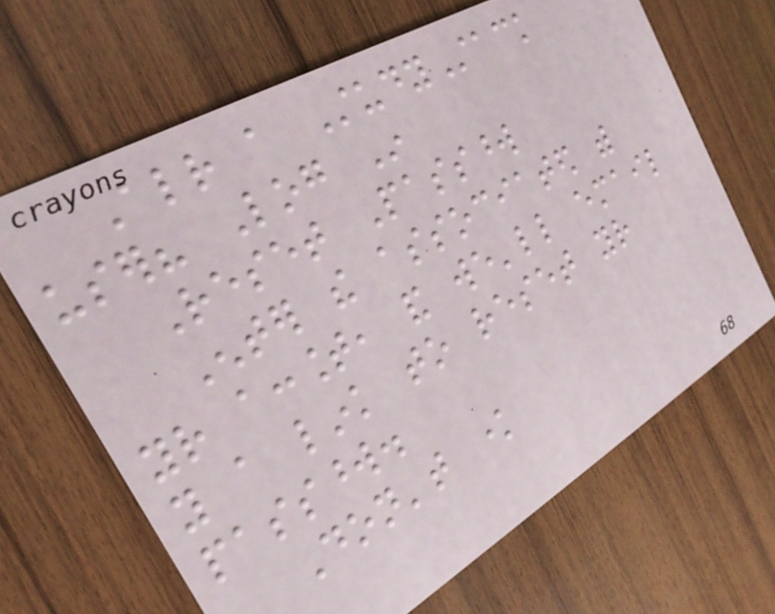Already a StudyStack
user? Log In
Reset Password
Enter the associated with
your account, and we'll email
you a link to reset your
password.
Don't know
